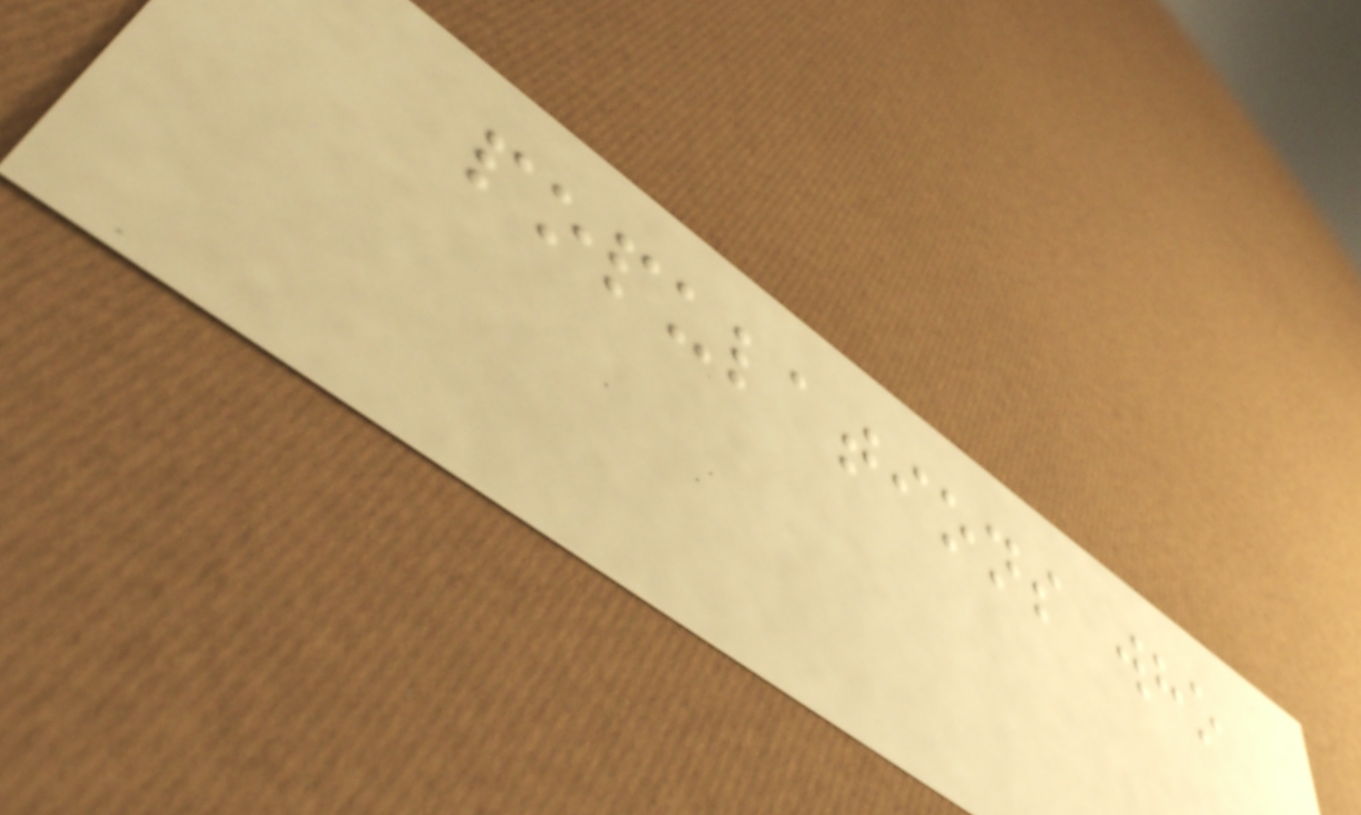populations who
